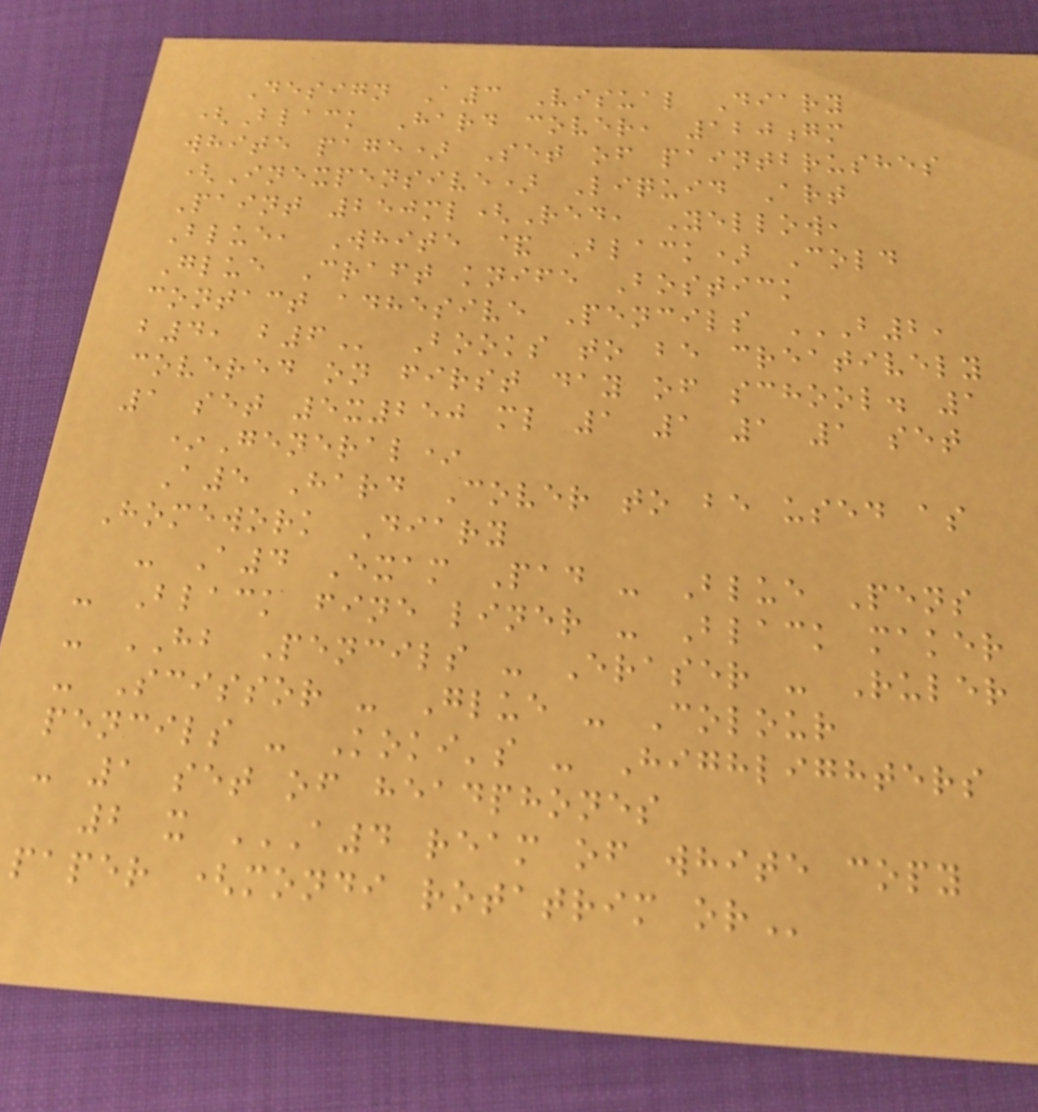Design A3 Visual Diary
(Black Hard cover, 120gm
white page) Set of paintbrushes
(Inexpensive) Liquid Art
Paint 250ml(Red, Yellow,
Blue, White & Black) Cold
Glue Craft knife Bostick
contact adhesive Pencils B2,
B4, B6 Books to be creatively
covered on first day of school. 1
1 set 5x250 ml 1 1 1 1 set
*General*
A5 Hard Cover to be used as
Homework Diary
- A4 Exam Pad - Blue Pens
- Black fine liner - Black maker
- HB Pencils - Eraser - Ruler
- Scissor - Glue - Colour
pencils - Koki's - Highlighters
- 1 set of headphones
2 x A4 REAM OF WHITE COPY
PAPER (MONDI ROTATRIM OR
